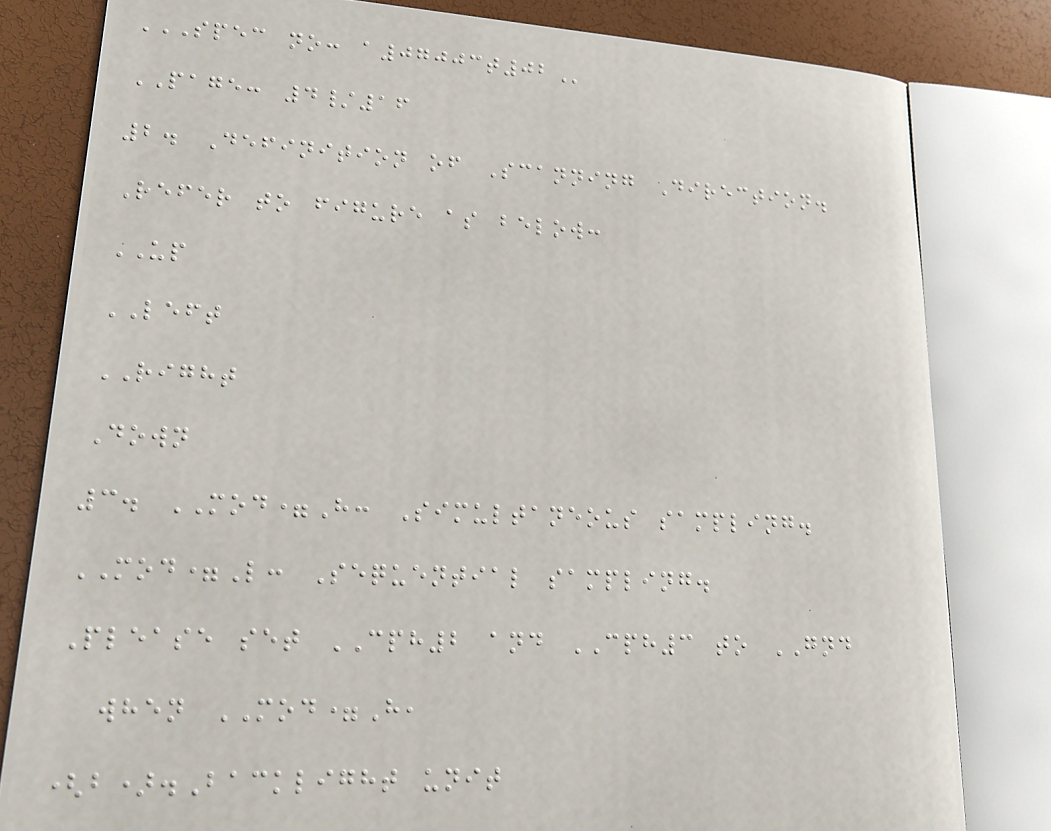SPEC NO: A07003T02
PAGE: 4/16
2. Definition of Scanning Direction.
Refer to figure as below:
UP
LEFT
RIGHT
Down
3. MOD=H: Simultaneous sampling.
MOD=L: Sequential sampling.
Please set CPH2 and CPH3 to GND
when MOD=H,
(b).Backlight unit
